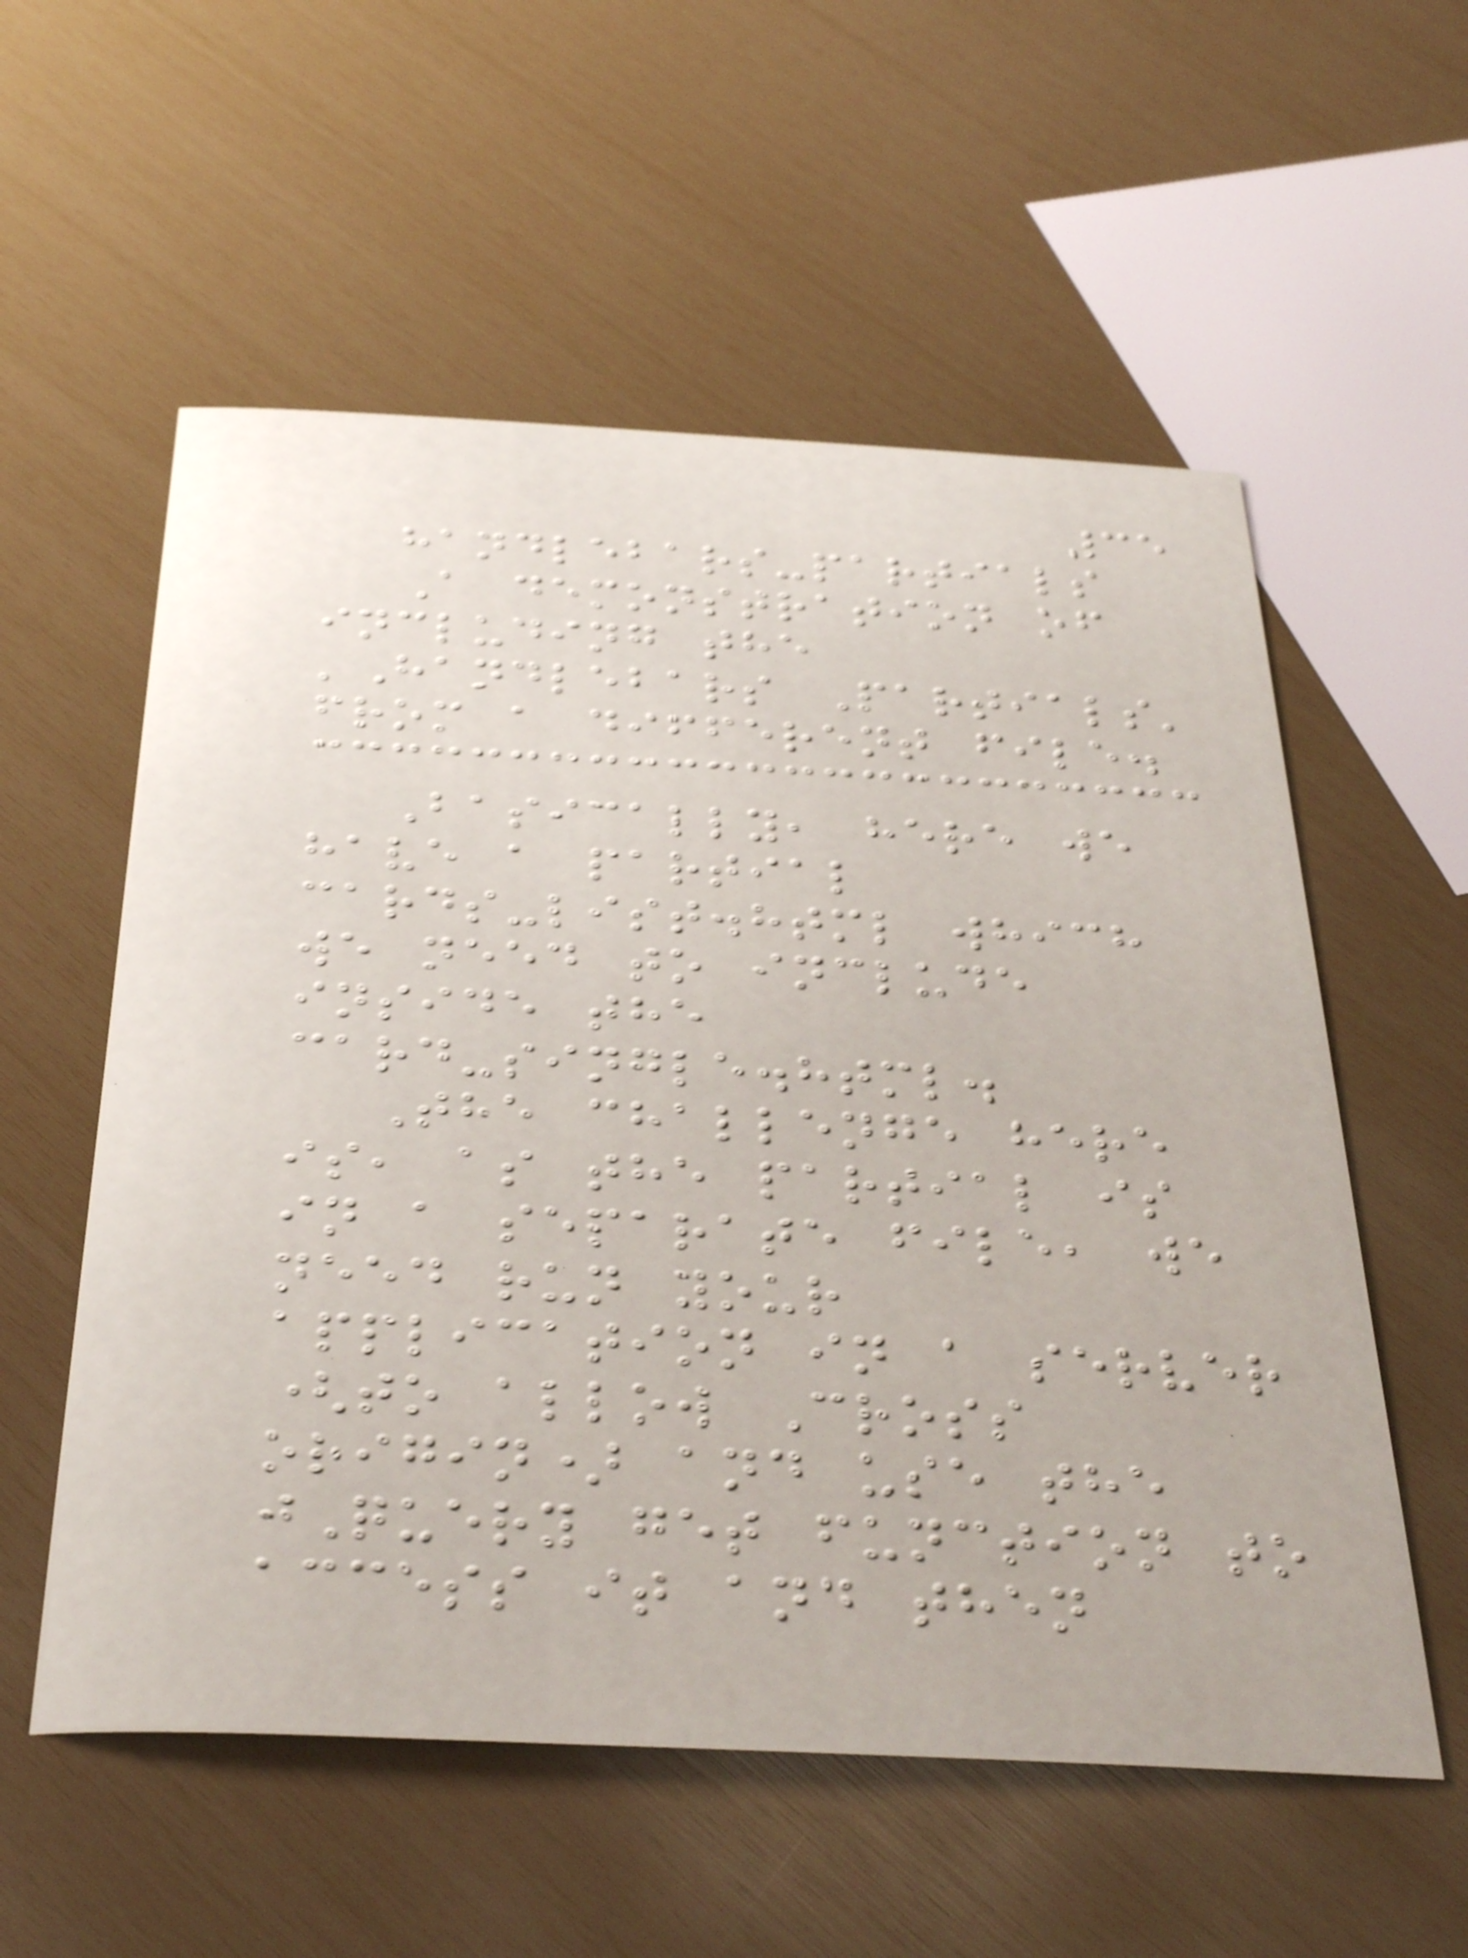35
handlebars-partials
A demonstration of
including the
'Handlebars Partials'
from a different file.
Basically, here we
have a partial
cards-list.html which
we need to include
inside the
card-single.html.
The challenge here
is, as the partial is
in a separate file, we
need run your
application in a server
(to allow Cross
origin) and use the
jQuery get function to
access it and then
